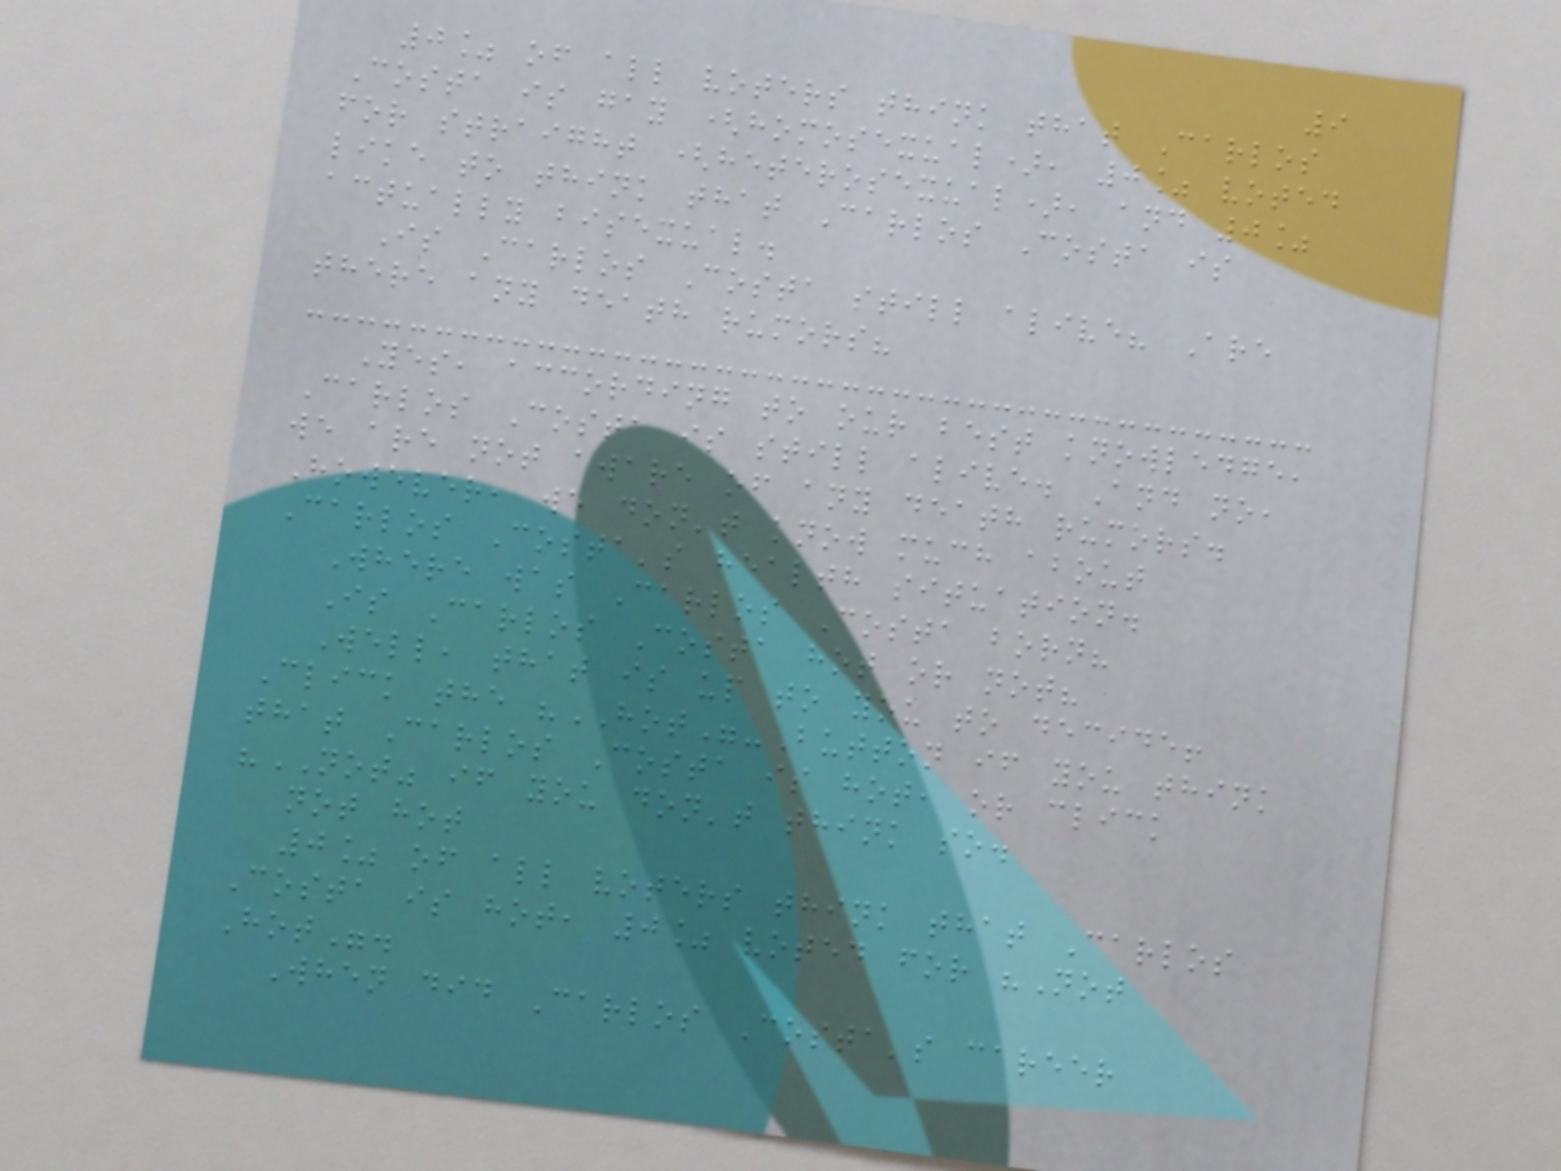9
0% of all voters think that Carlos
Costa is gay (homosexual), 0% voted
for straight (heterosexual), and 0%
like to think that Carlos Costa is
actually bisexual.
Is Carlos Costa still alive? Are
there any death rumors?
Yes, according to our best knowledge,
Carlos Costa is still alive. And no,
we are not aware of any death rumors.
However, we don't know much about
Carlos Costa's health situation.
Where was Carlos Costa born?
Is Carlos Costa hot or not?
Well, that is up to you to decide!
Click the "HOT"-Button if you think
that Carlos Costa is hot, or click
"NOT" if you don't think so.
not hot
0% of all voters think that Carlos
Costa is hot, 0% voted for "Not
Hot".
When did Carlos Costa's career
